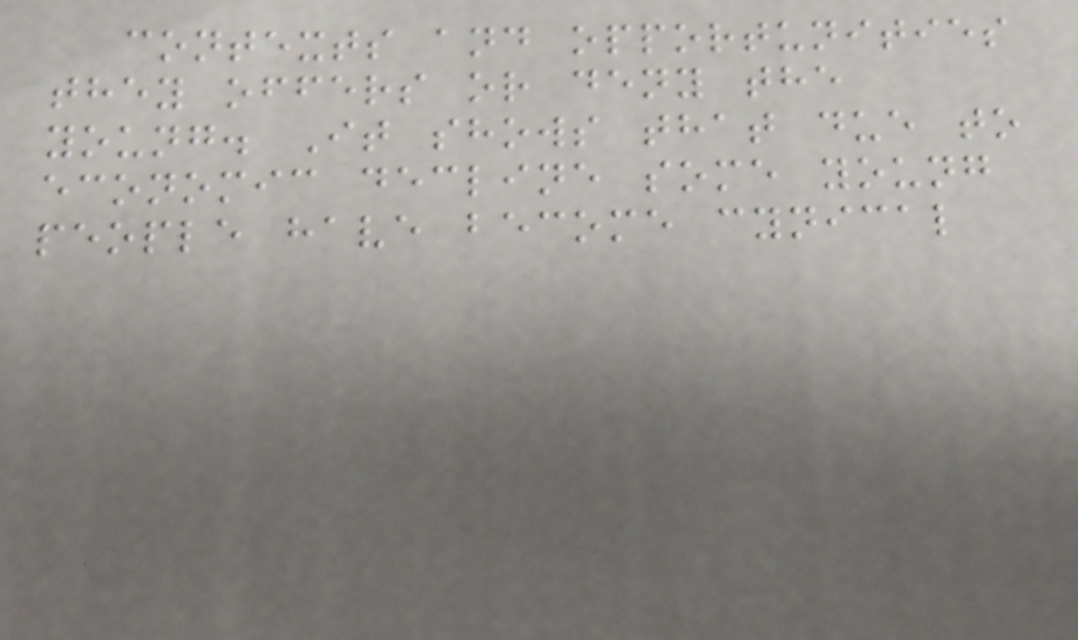contexts and opportunities
they offers or deny the
young. It shows that due to
economic decline some young
people have become cynical
